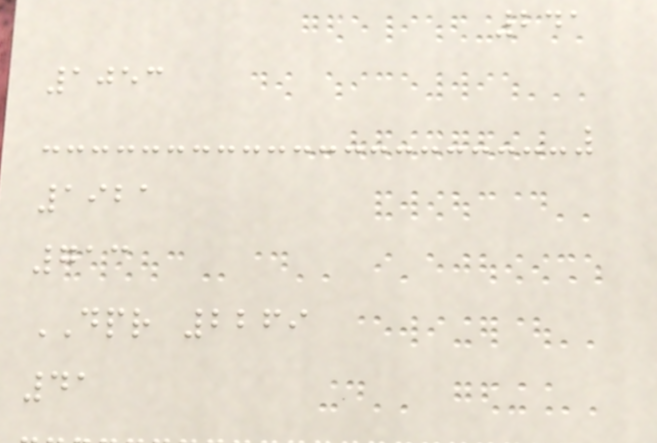241
1053
1921
713
DPR 2269
41
